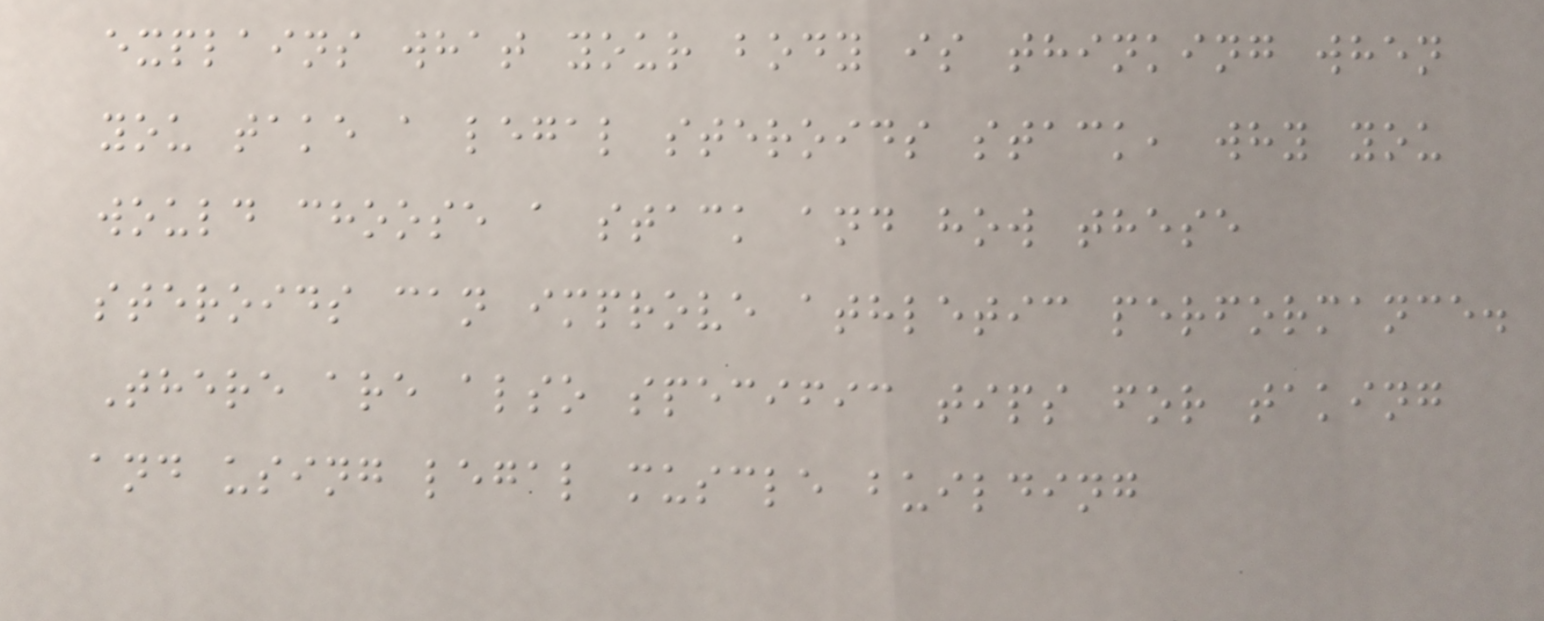explains what your body is thinking when
you take a legal steroids stack, why you
would choose a stack and how these
steroids can improve athletic performance.
There are also specific tips for taking
and using legal muscle building
